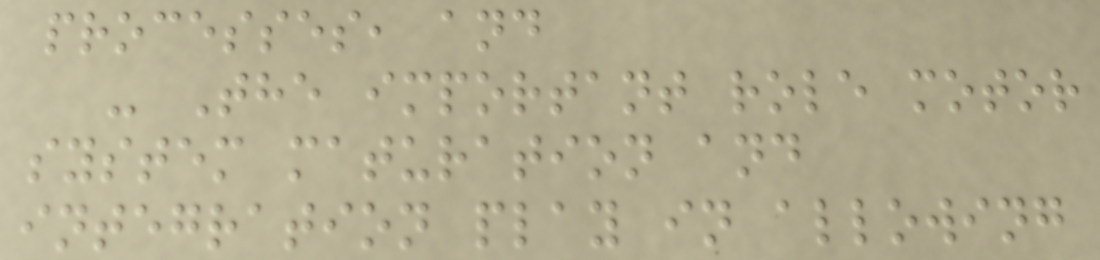processes, and
- The important role motor
system maturation and
integration play in allowing
